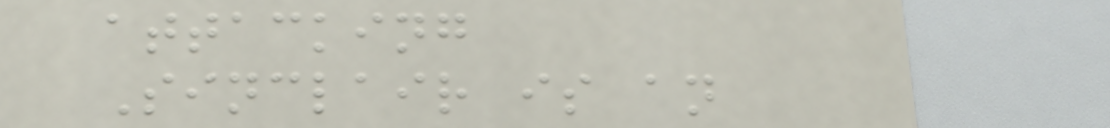attacking
Sinclair is an
